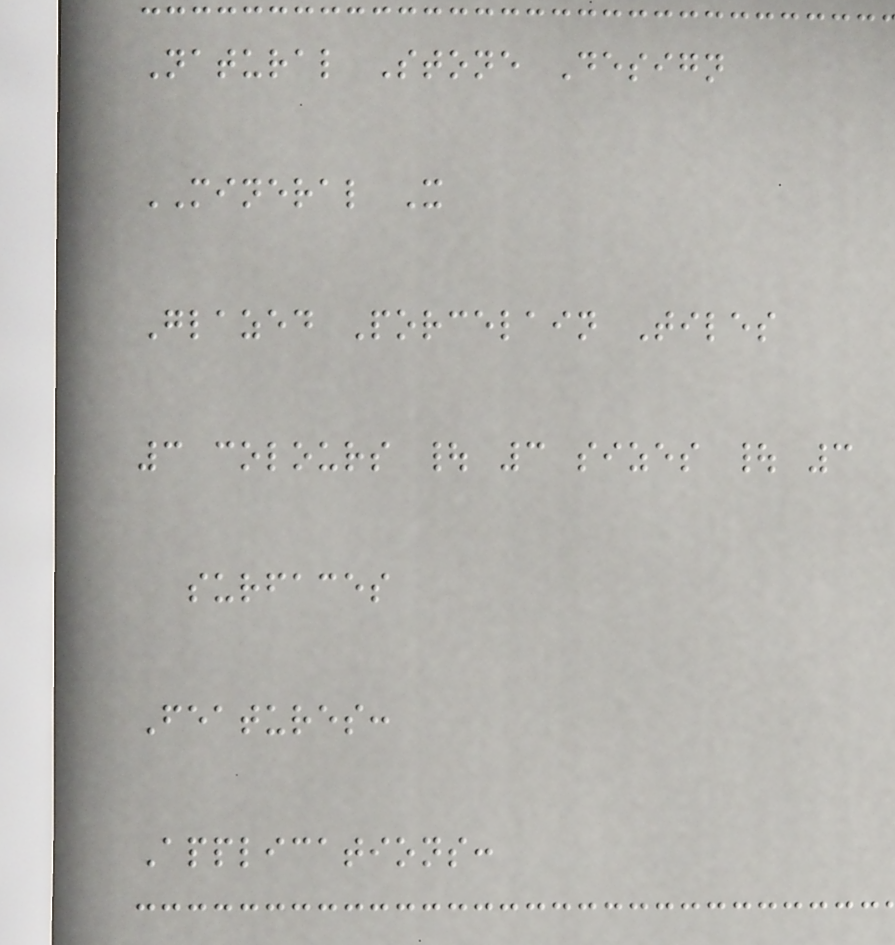Natural Stone Design
MINERAL X
Glazed Porcelain Tiles
3 colours | 3 sizes | 3
surfaces
Features:
Applications:
